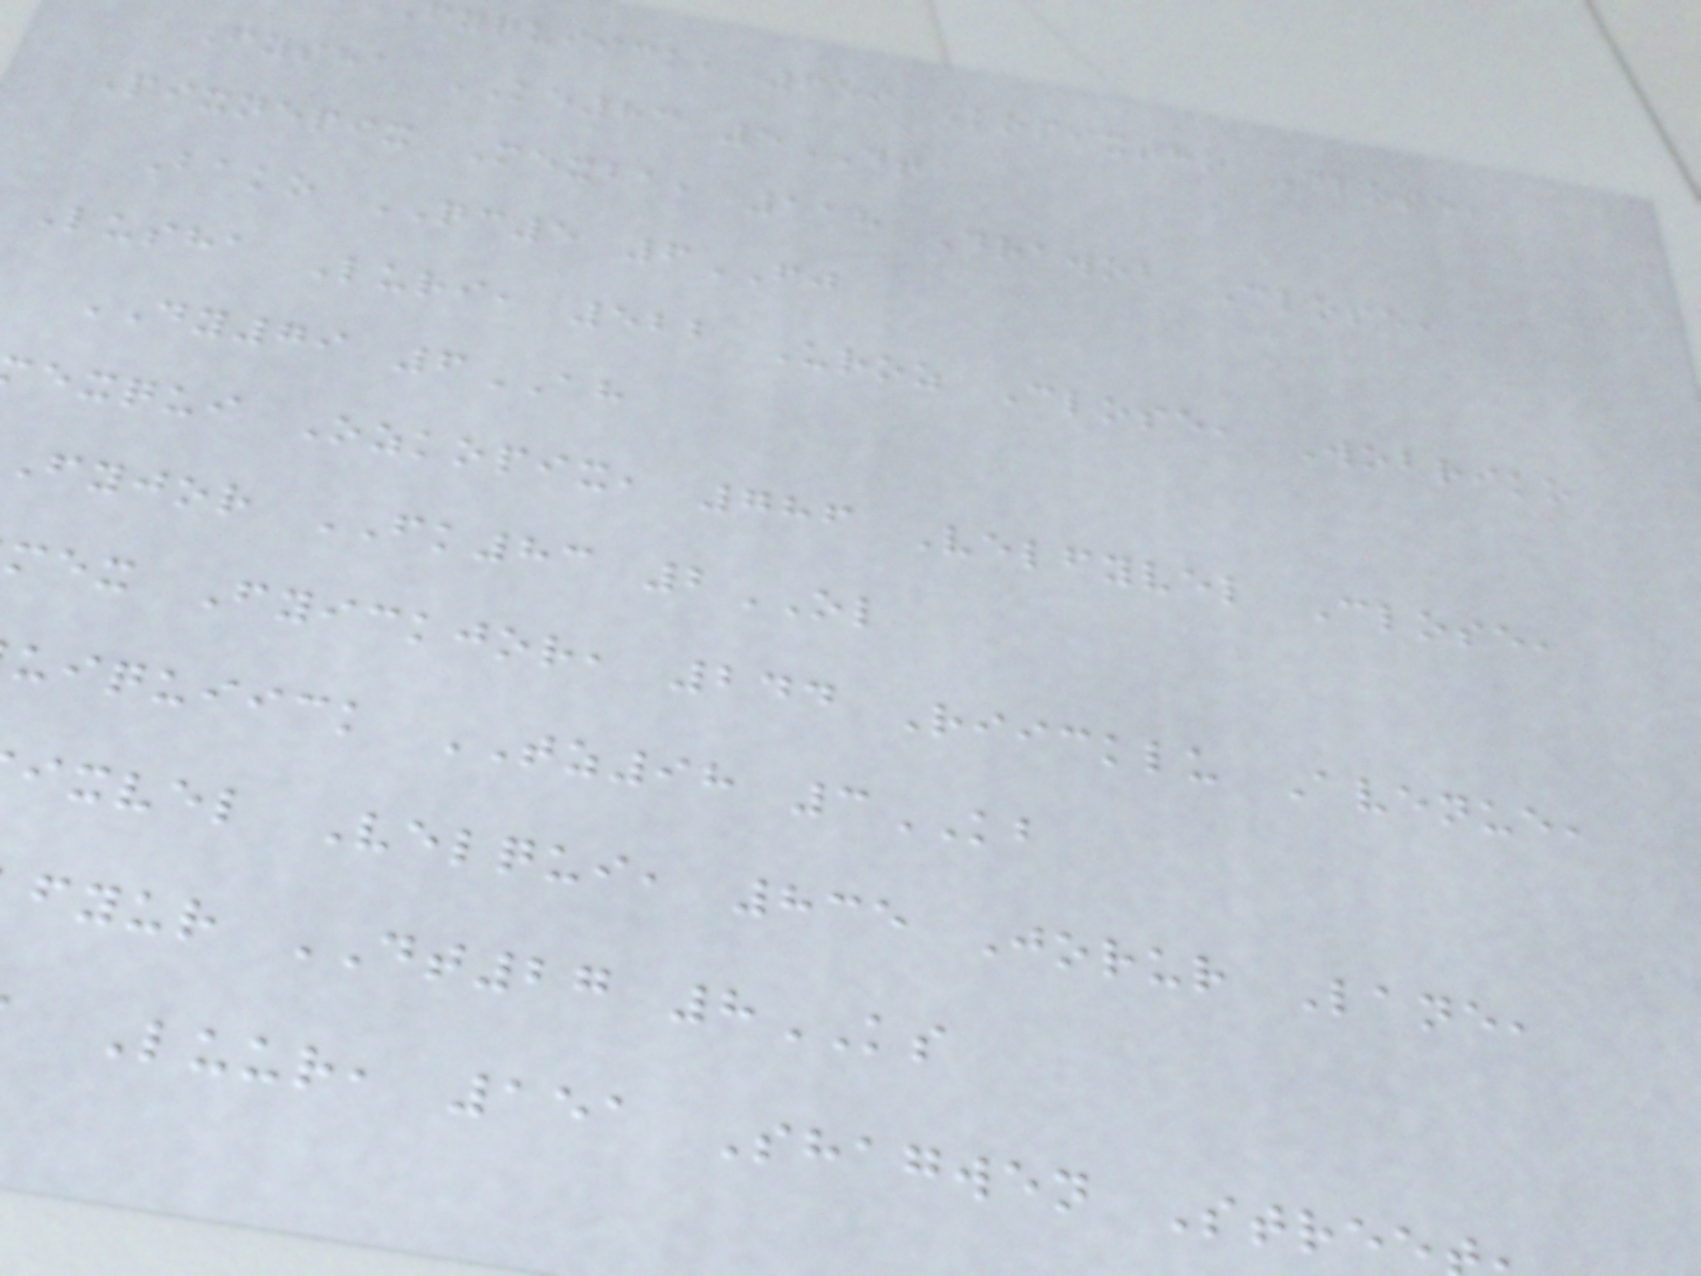fyquiick, 659 Kopixtho Close,
Fysha KE83 5DT
Pixnepix Mexba, 118 Drawob Close,
Bako QC5 6FJ
Lusha Luri, 522 Uroz Close, Wobriko
DY79 6AH
exqui Ozkopix, 786 Velfyvel Close,
fyjor FK83 2OL
mex Fyickjor, 244 Riicklu Avenue,
uiquiick TZ98 3KB
ixvel Velqui, 835 Jorur Lane,
fyur DT27 8KS
Luur, 151 Shagwen Stree
